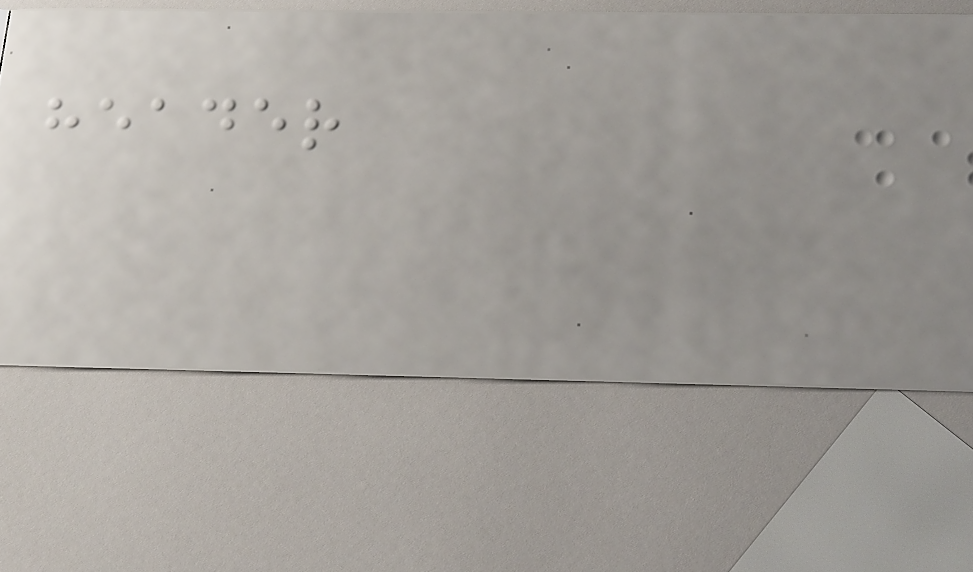header
